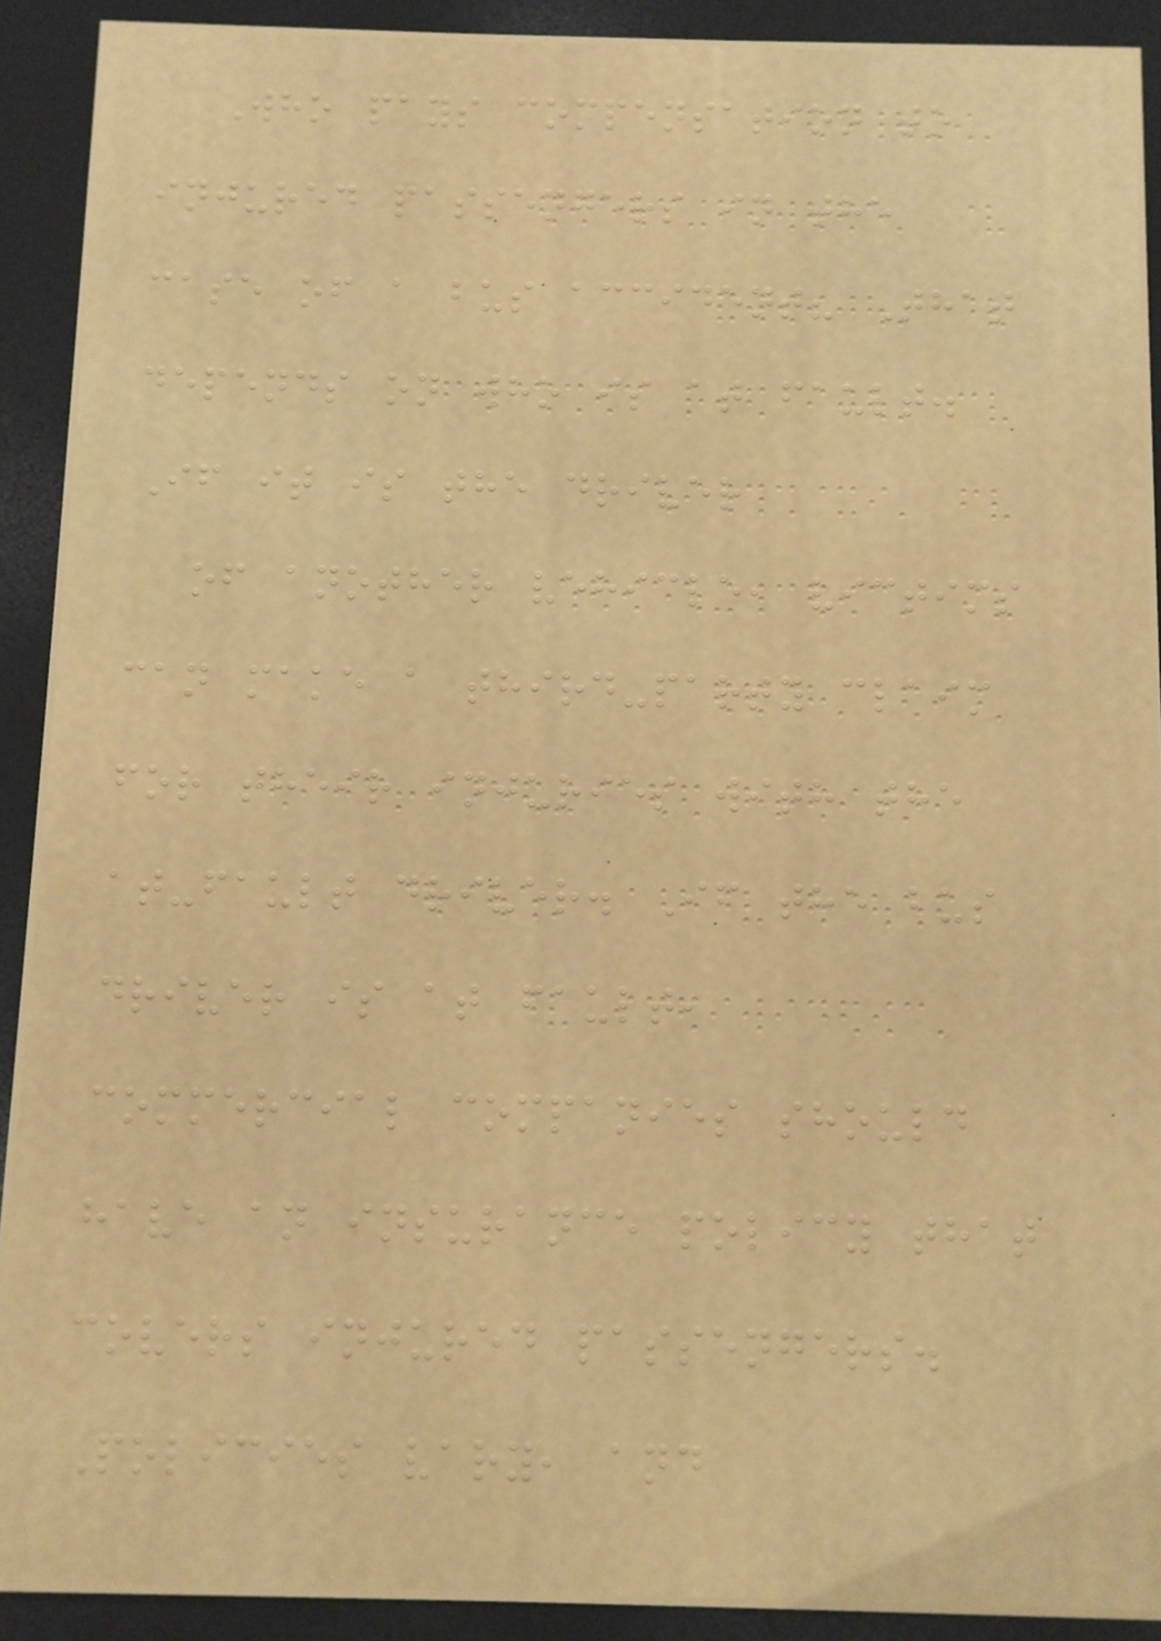Who pays compensation to
injured passengers in the
case of a bus accident? That
depends on who is at fault.
If it is the driver
of another vehicle, victims
can make a third-party claim
for their injuries with the
at-fault driver. If the bus
driver is at fault,
commercial companies should
have an insurance policy that
covers injured passengers.
Policies vary, and
